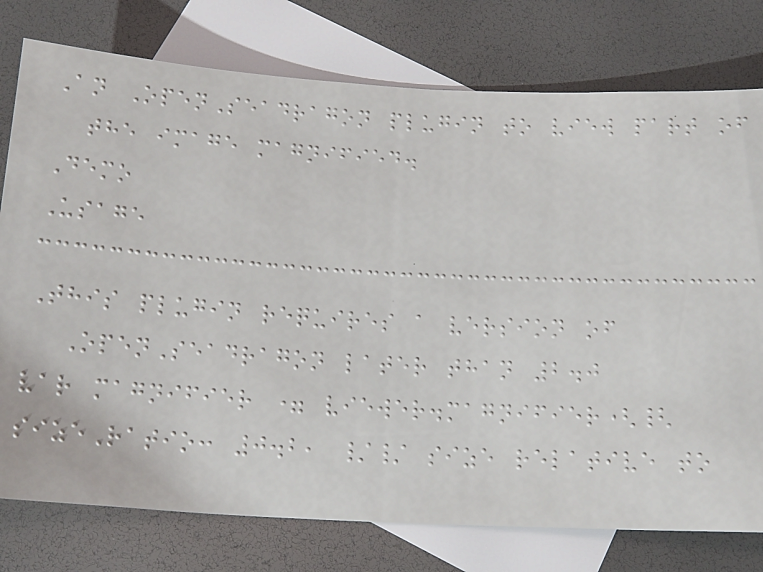An OpenSeadragon plugin to view part of
the image magnified.
Demo
Usage
This plugin requires a version of
OpenSeadragon later than 2.0
var magnifier = viewer.magnifier({
sizeRatio: 0.2, // size relative to
